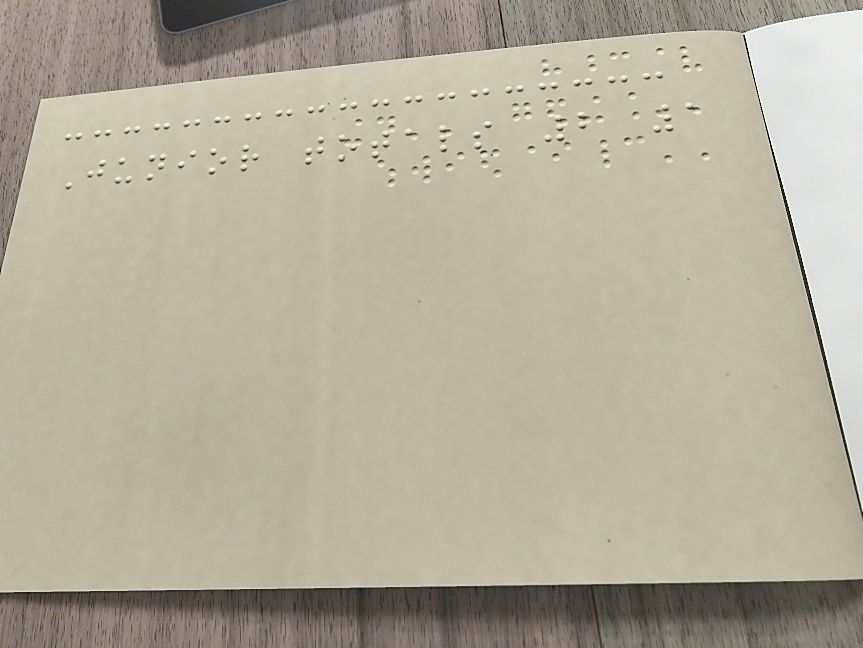Junior totals 2 1
